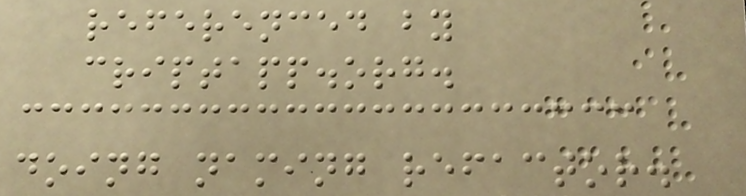referenced by
criptapp.org.
doing naming refactor.
